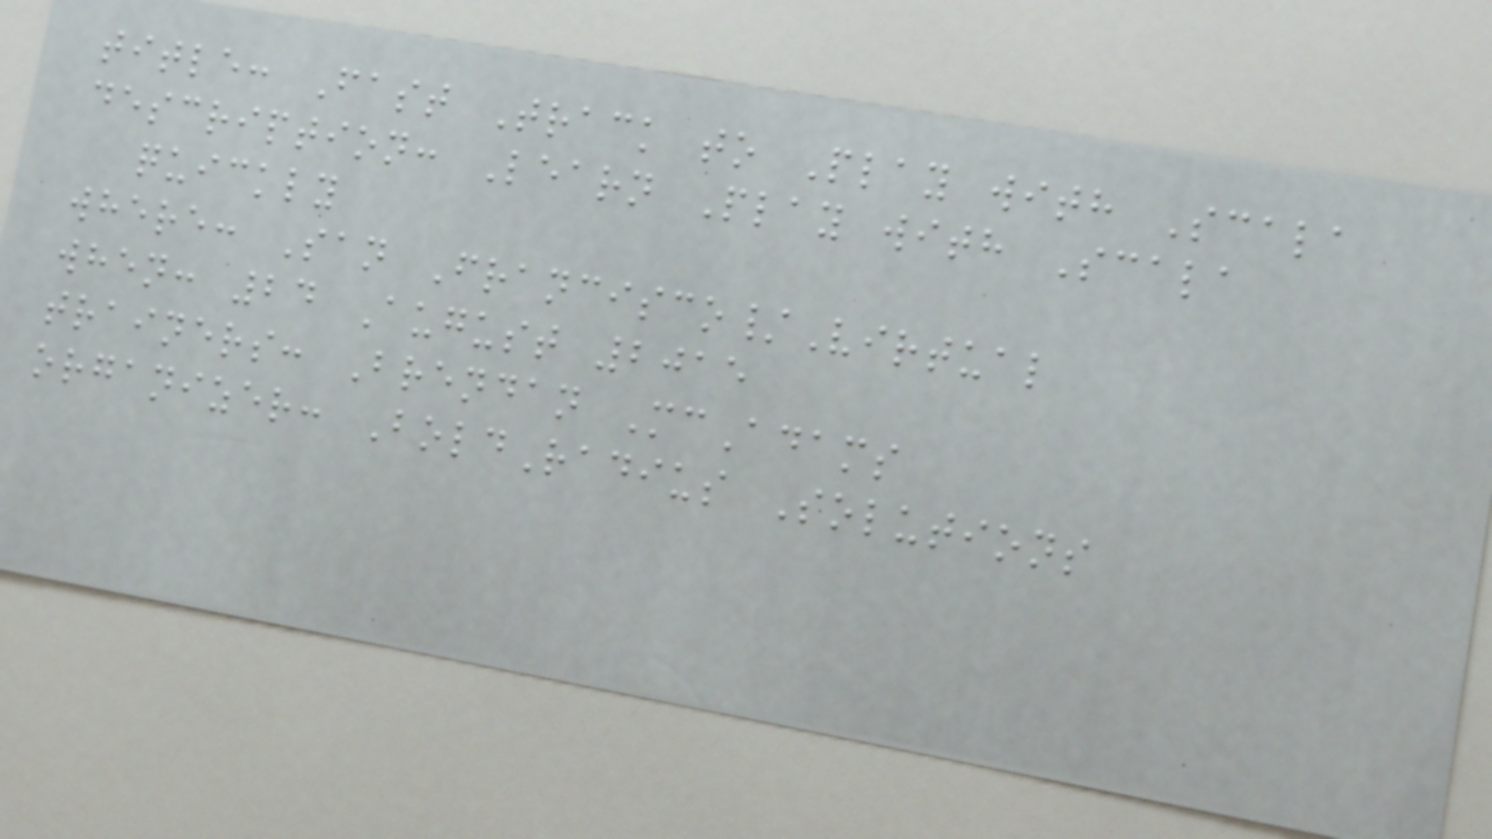title: Fast Track to Play with Scala
description: Learn Play with Scala
quickly
where: San Francisco/Virtual
when: 24 August 2015
trainers: Brendan McAdams
organizer: BoldRadius Solutions
